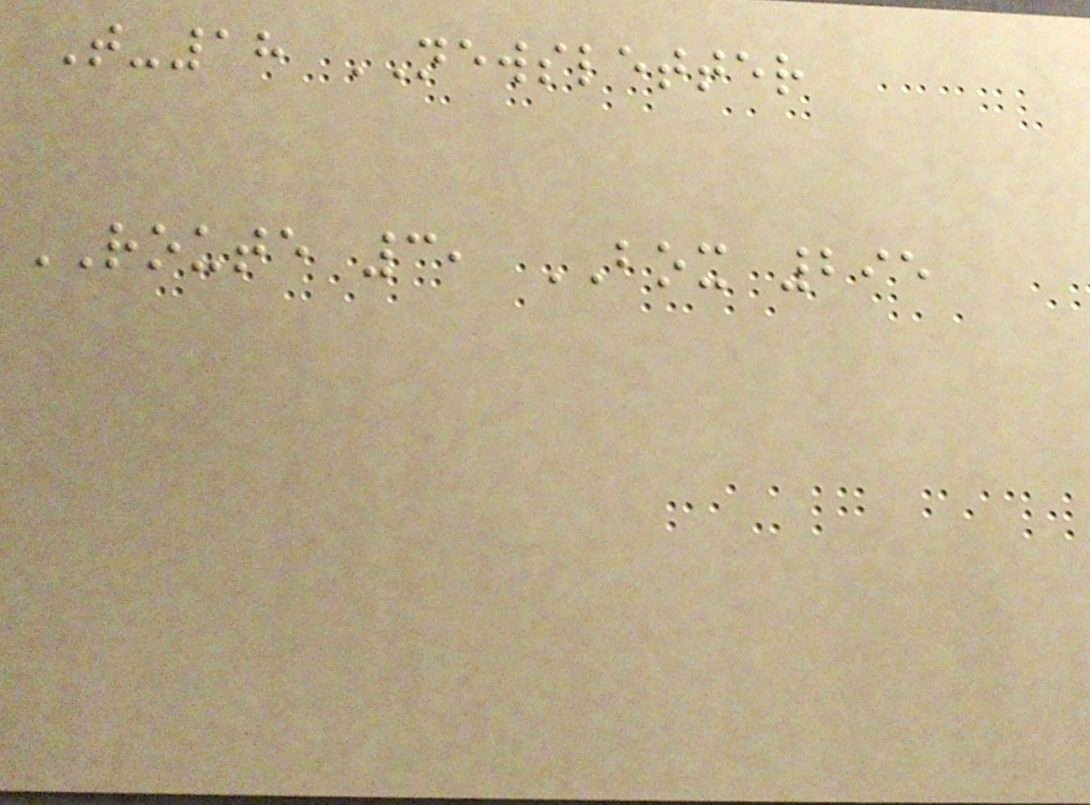T-18 NEWSLETTER
ROUTE 3, BOX 295
